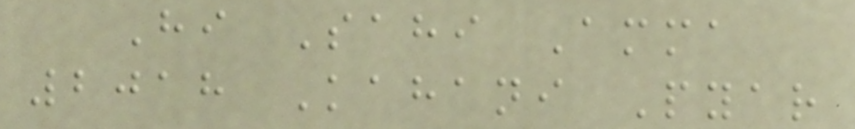Hi Sahi Amma
2018 Kahani Pyar
